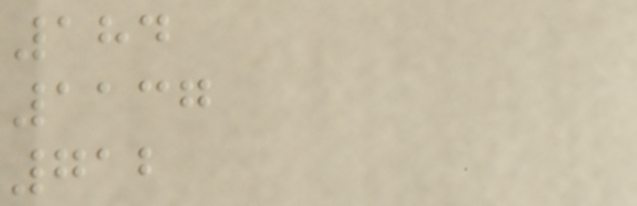184
1137
712
